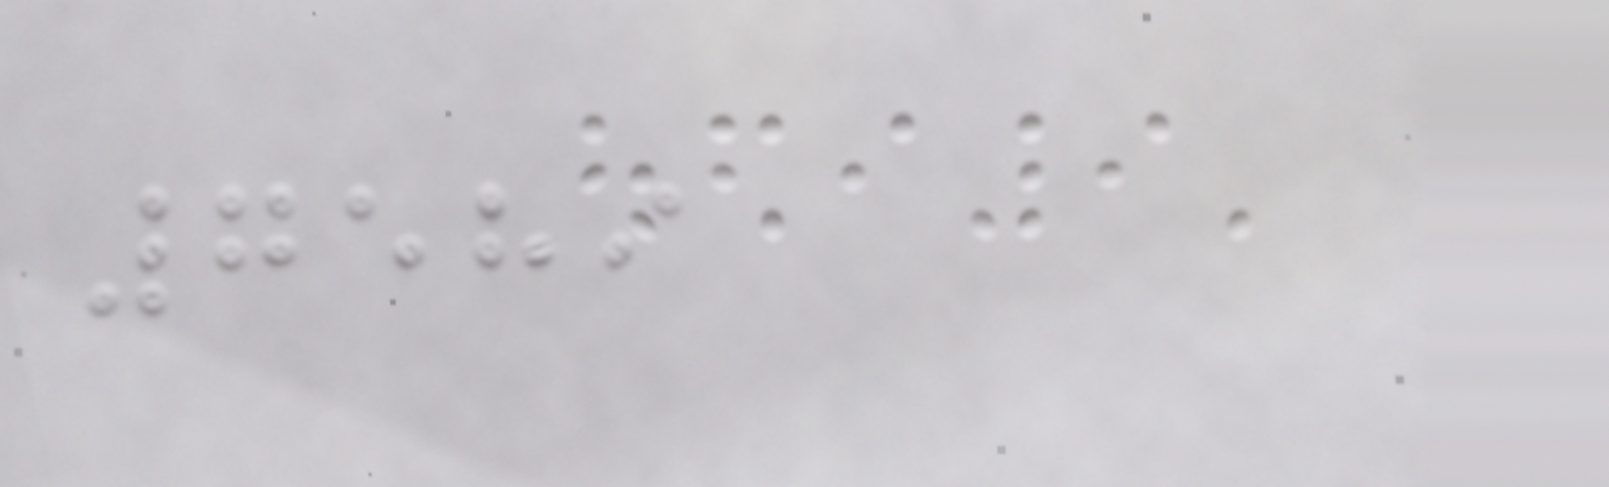7589
